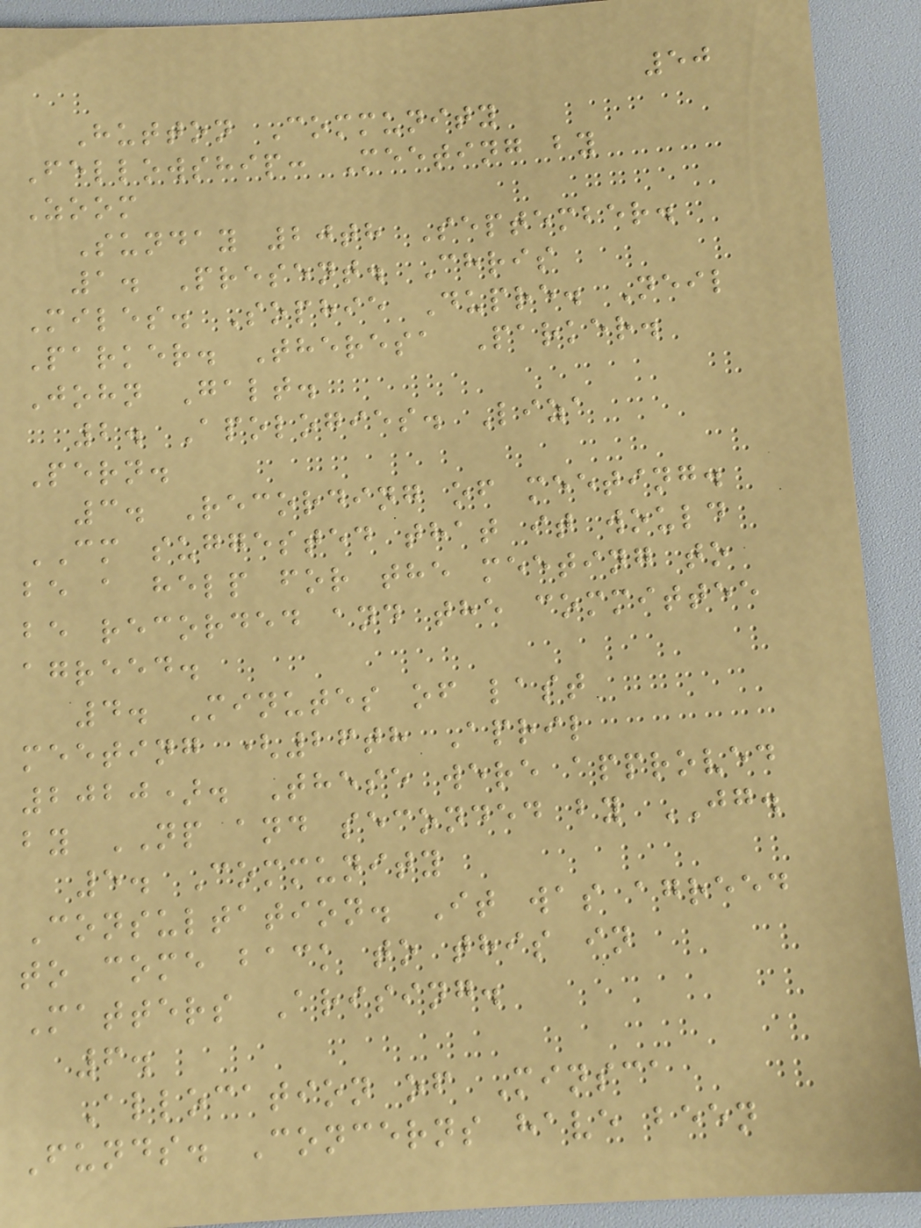50
Hutton Community
Fellowship: Meeting by
Zoom
Sunday 20th September.
1. Present. Chris
Miles. Sophie Dupre. Neil
Parker. Theresa Parker.
John Galt.
2. Apologies. Liza
Pern.
3. Recording of meeting.
CM suggested that it would
be a help for the meeting to
be recorded and the committee
agreed.
4. Minutes of last
meeting (26th April
2020). These were approved
by NP and seconded by JG.
5. Community
Consultation. It was agreed
to come back to this in
Matters Arising.
6.
Allocation of Minsca
Funds. Concerns have been
